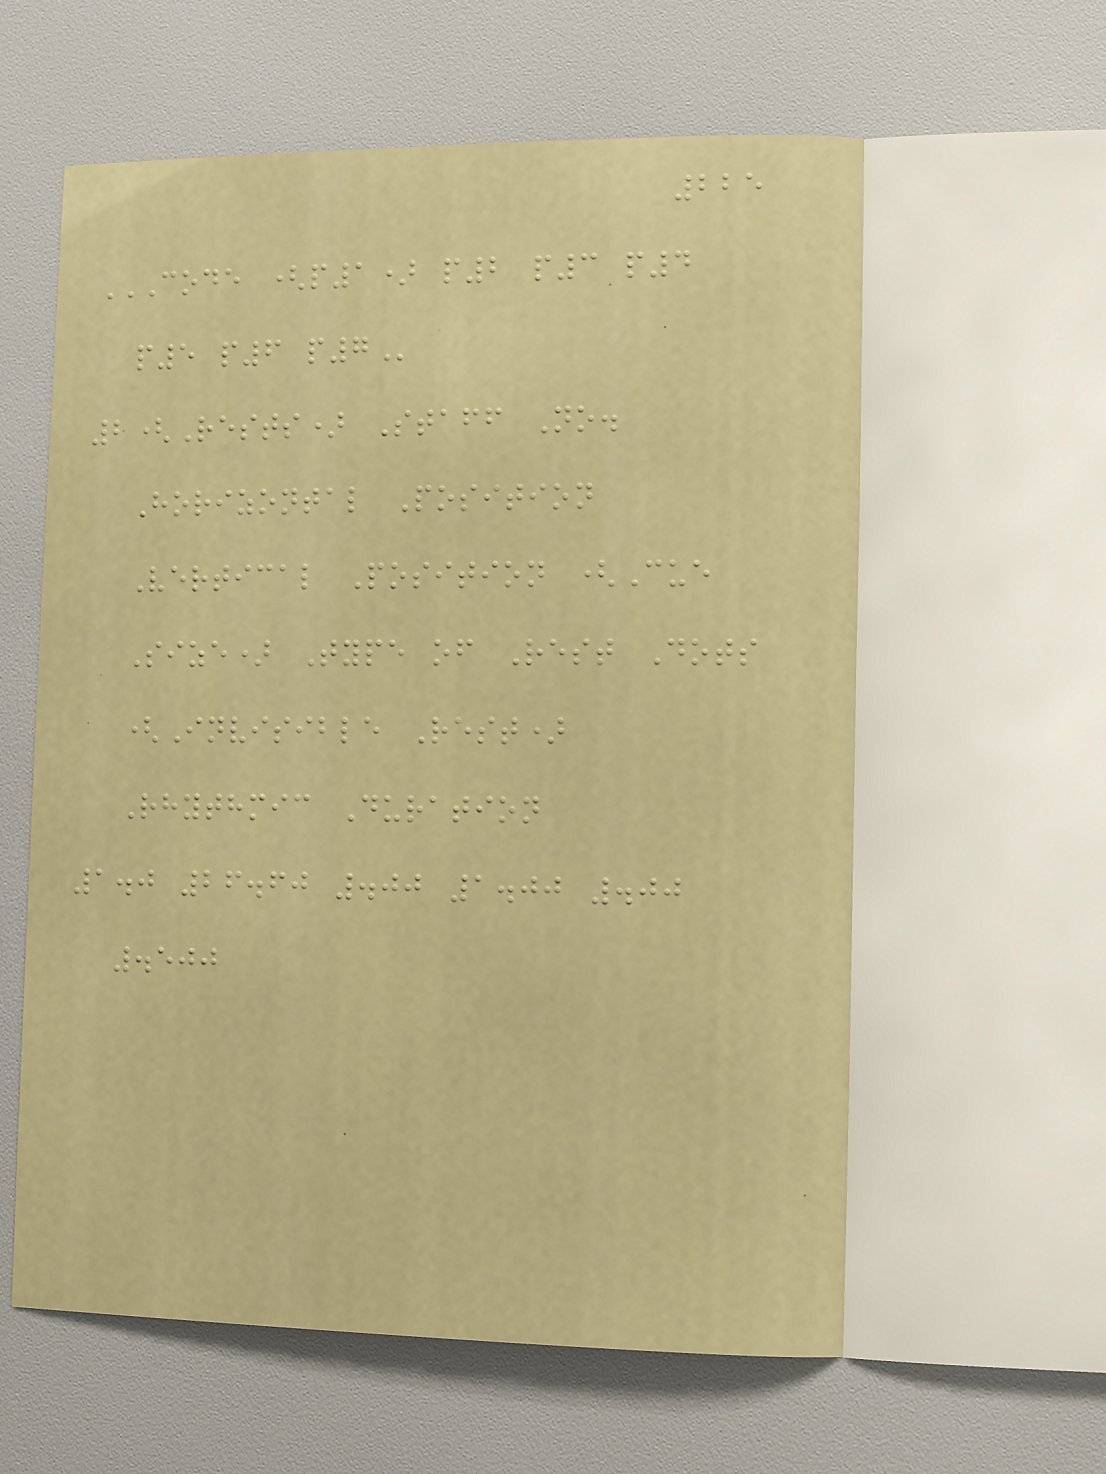225
CODE (P1) P2 P3 P4
P5 P6 P7
2(Rests) Staff No.
Horizontal Position
Vertical Position (Cue
Size) Type of Rest Dots
(Invisible Rest)
Rhythmic Duration
1.0 26.60 .00 1.00 .00
.500
